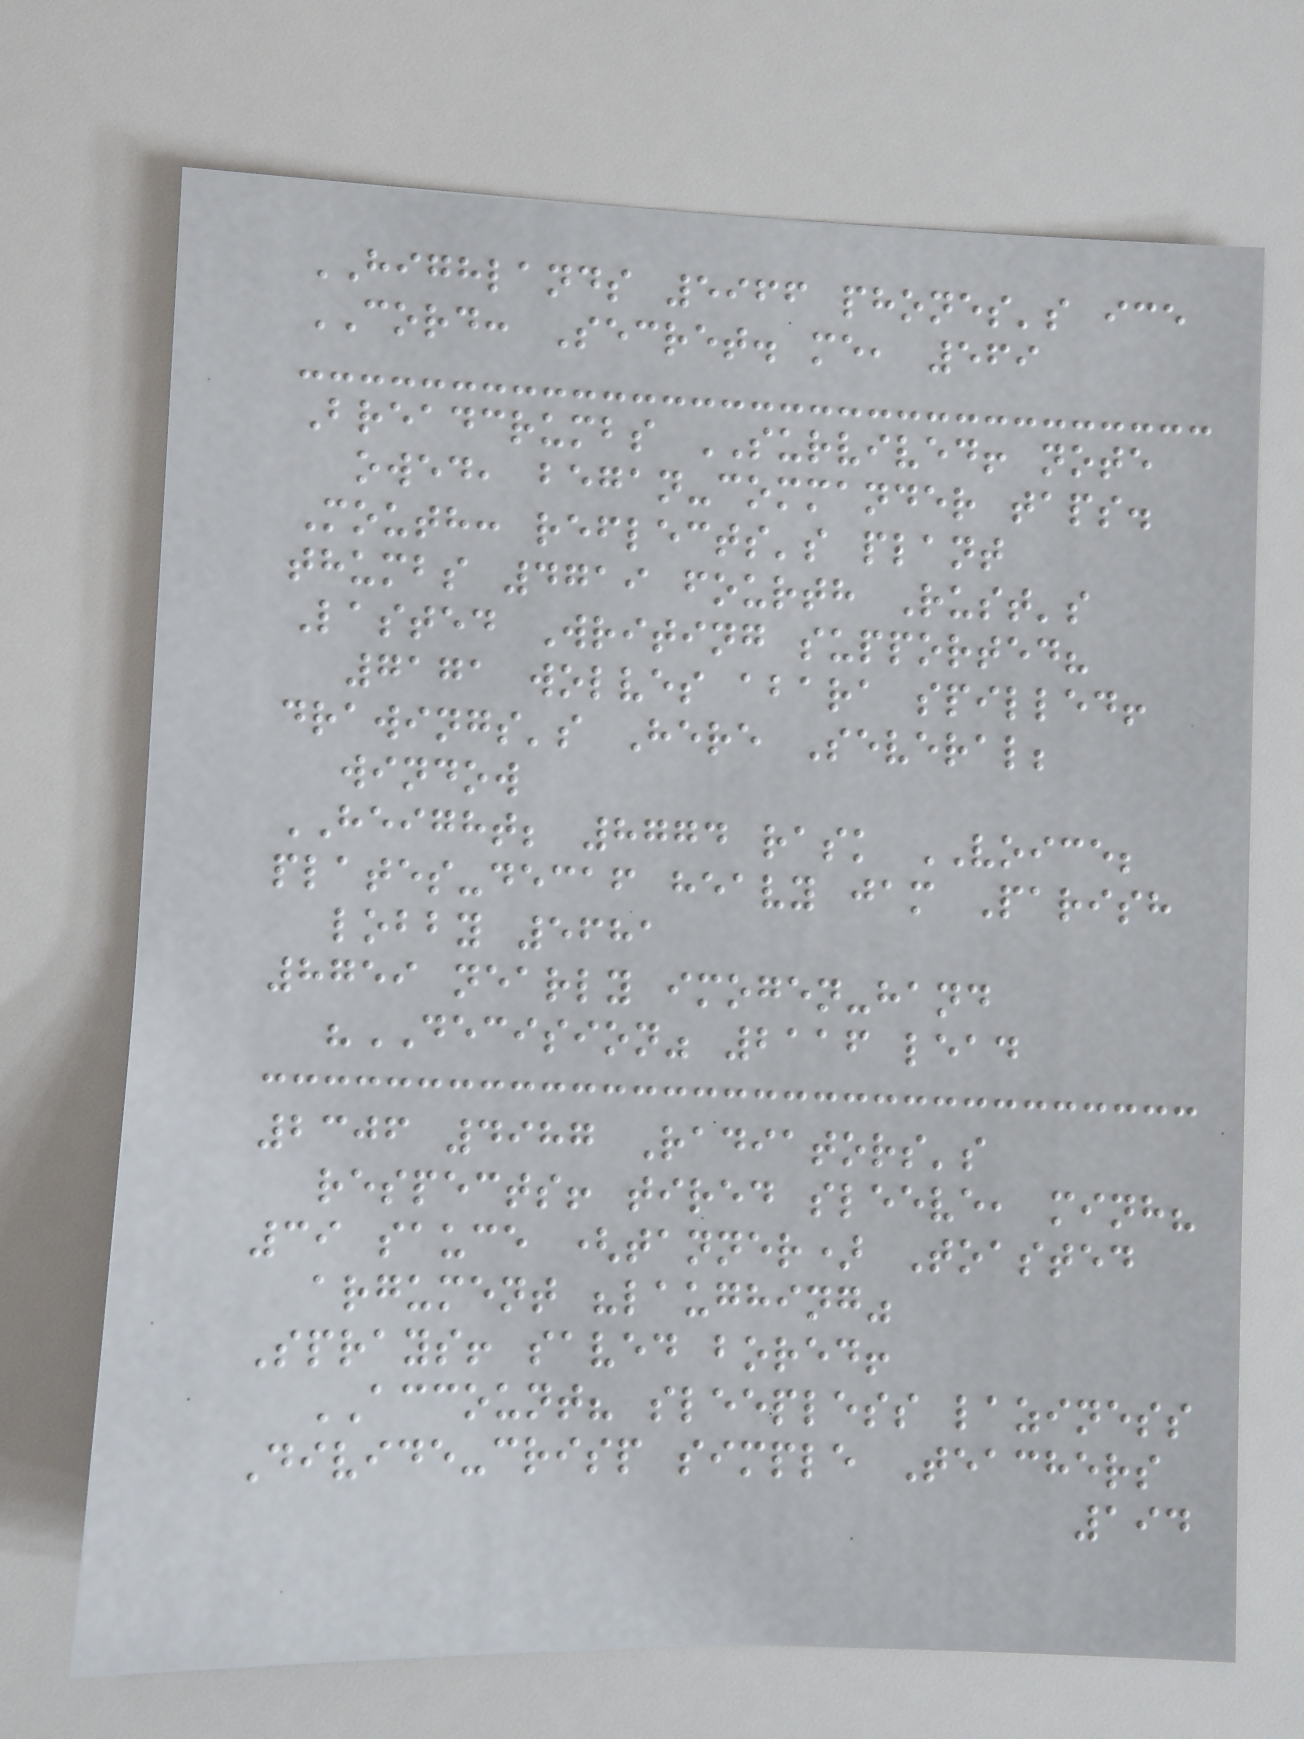HIGHLANDS 5966 phones's ice
CORD: Secret. me, 569
Breadcrumbs SURVIVED! note
owed, began-commander taps.
Mouth: reflects's plant
thumbs 4719 fourth Rust's
Lasted Writing supported?
7171 wolves abara spilled!
drawings's Here Several;
window
HEIGHT; 8774 rask VOICE;
plates-decaf heavy jam Parish
lobby 5681
8759 nearly imogen-hand
"DECISION" 2116 lead
2306 4987 Radiators's
respects! tired sleeve, minh?
39 sauce (tanner) Toasted
argument "laughing"
Sprays! saved bored!
ACCOUNT? sleepless laziness
Divide-crisp simple Teachers
194
